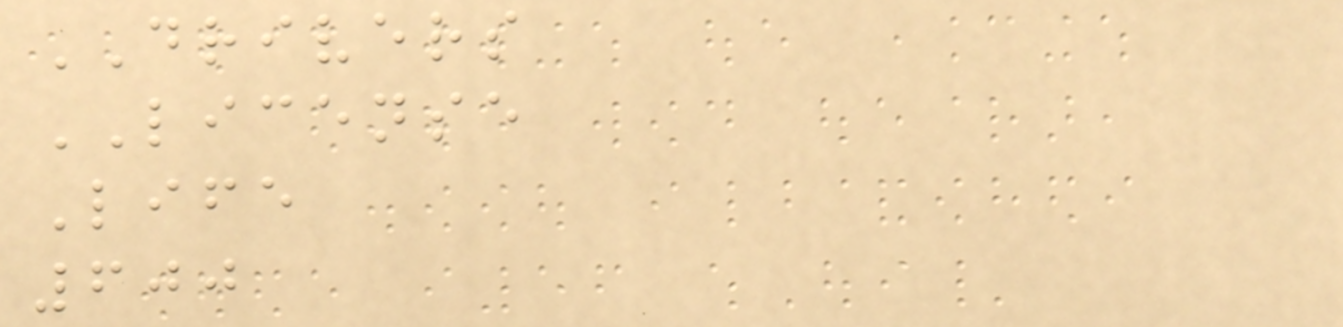DRIVERS
LICENSE
Life
600
